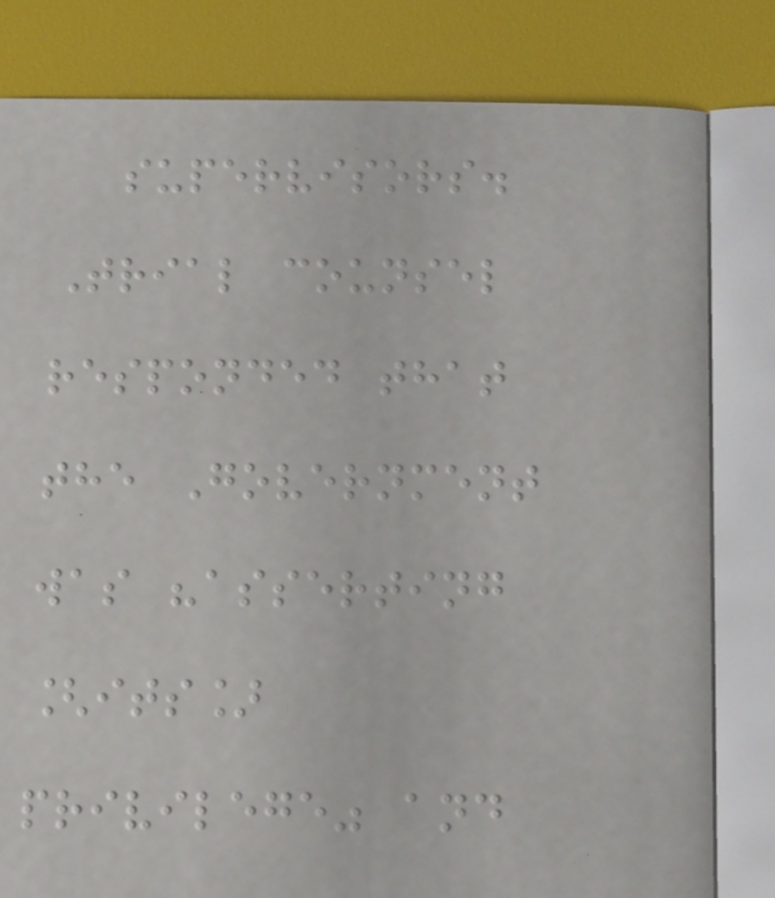supervisors.
Trial counsel
responded that
the Government
was "asserting
[its]
privilege" and
